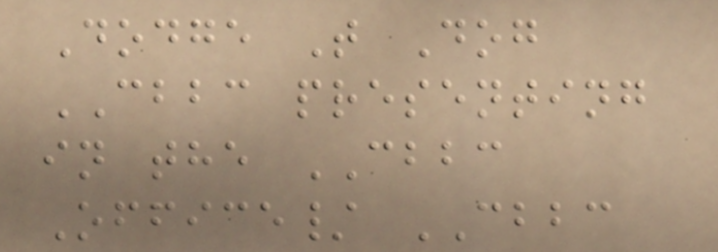Dodge T Dog
CBBC presenting
in the CBBC
Office/ CBBC
